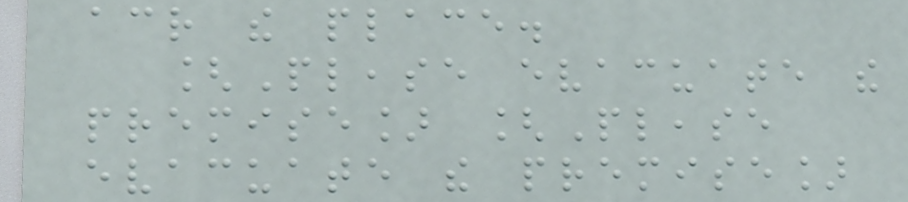across the place.
[Please evacuate the
premise] [Please
evacuate the premise]
